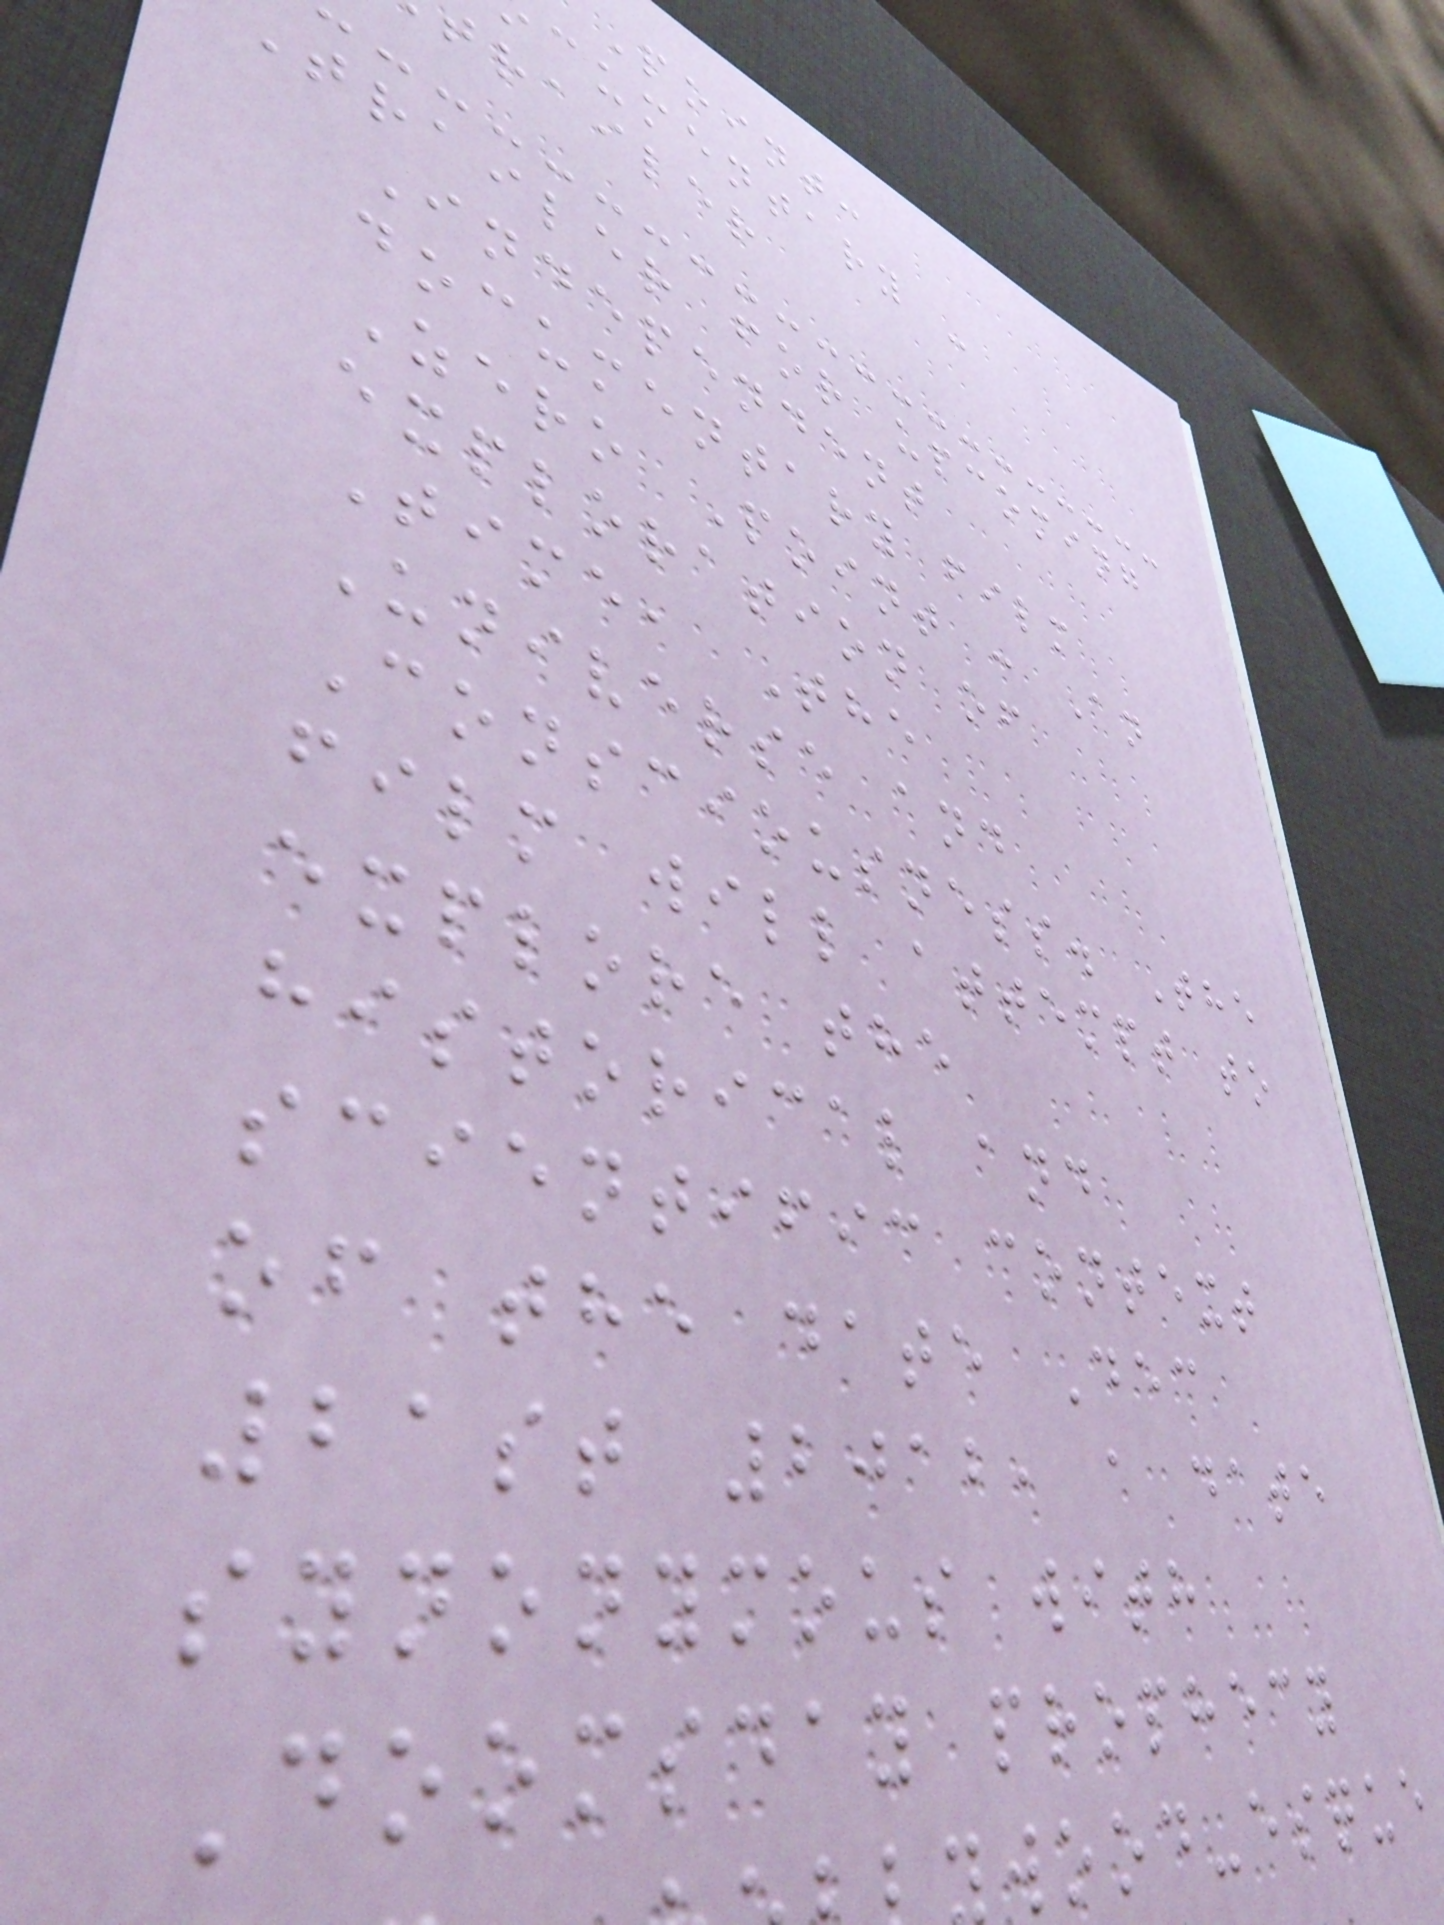Point:
cumentary -
trailer
trailer for upcoming
Independent
documentary film
Zero Point : An
exploration of
Time, The
Universe and
Consciousness. The
film will attempt to
explore the
historical and
scientific context
of the date Dec
21st 2012, a date
synonymous with
Doomsday prophecy
wood-esque
